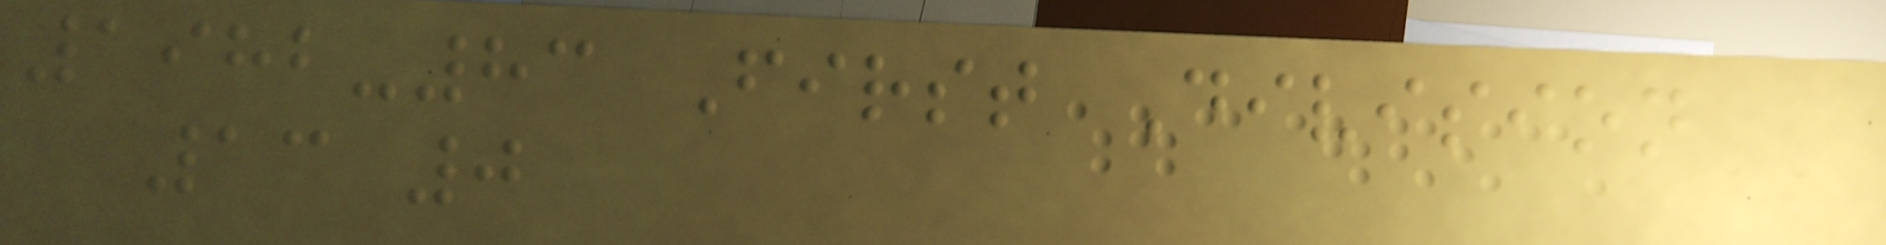1982-83 First Division
13 0
